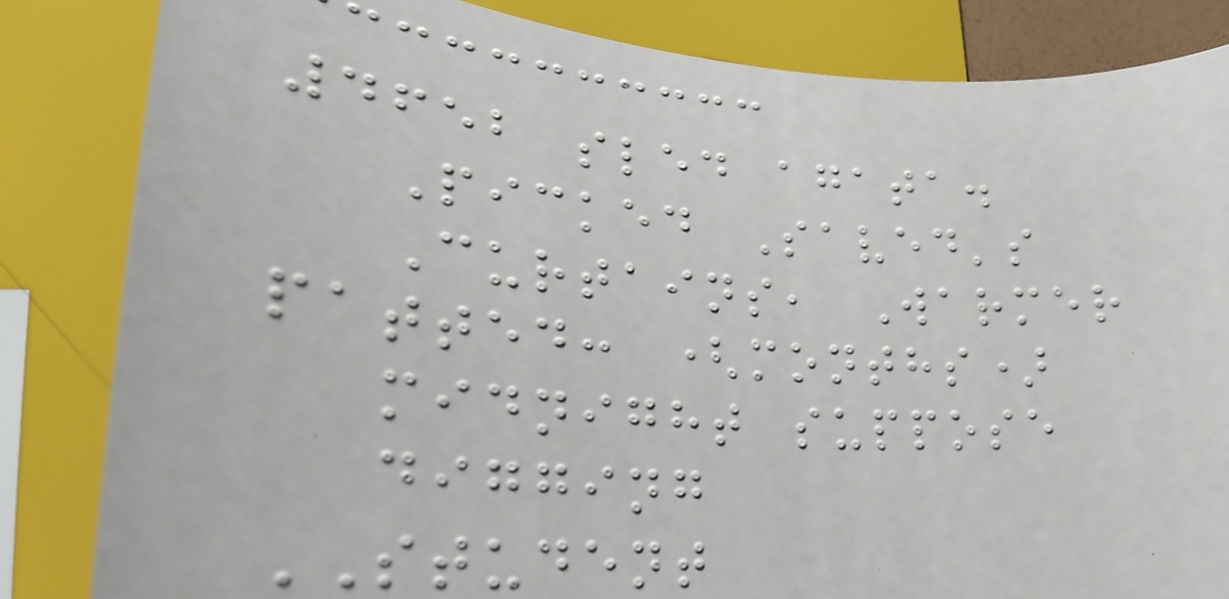4652 sled agata.
Picked Saved's
Curtains, Warmer
patted: (months)
midnight suppose
digging
STUDENT
